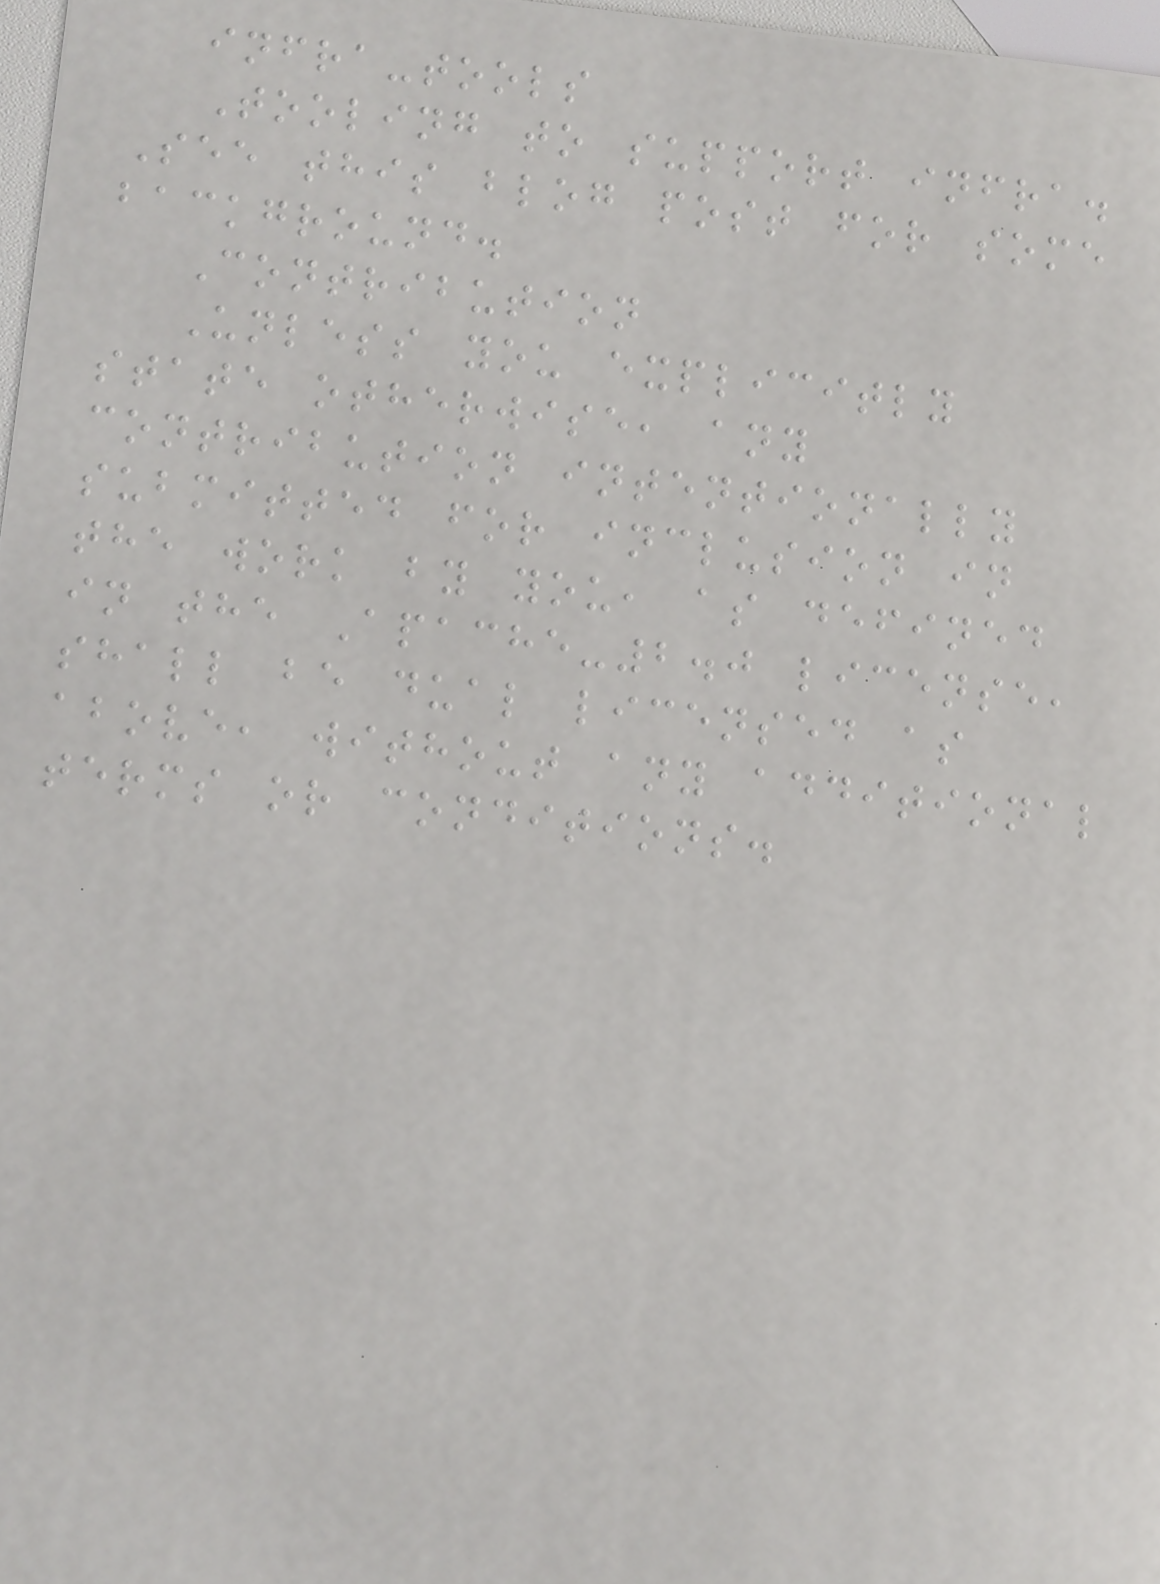infra-tools
Tooling to support infra.
See this blog post for some
background.
Contribution
Unless you explicitly
state otherwise, any
contribution intentionally
submitted for inclusion in
the work by you, as defined
in the Apache-2.0 license,
shall be dual licensed as
above, without any additional
terms or conditions.
